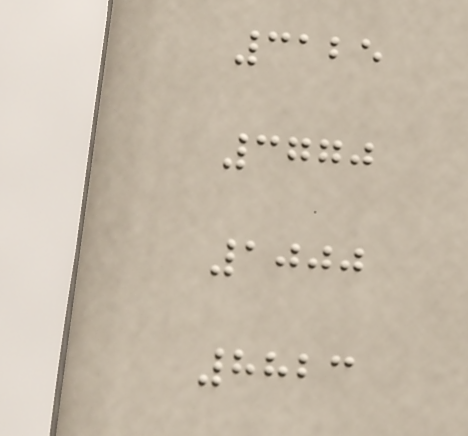3125
3770
1000
8823
